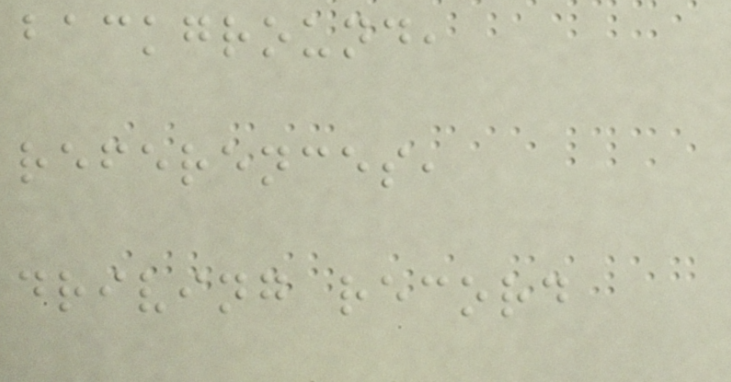background,
references,
driving record
